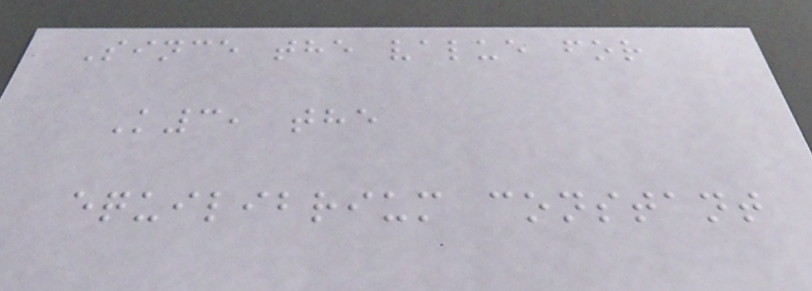Since the value for
K3, the
equilibrium constant
